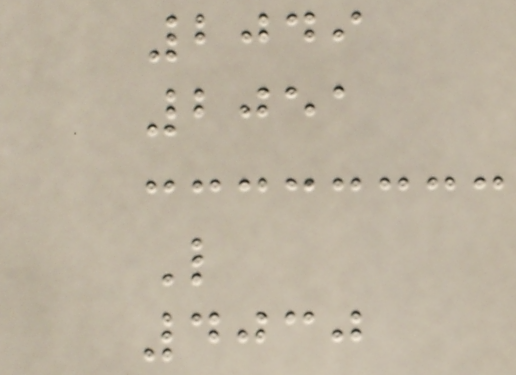2049
2051
L
4030
